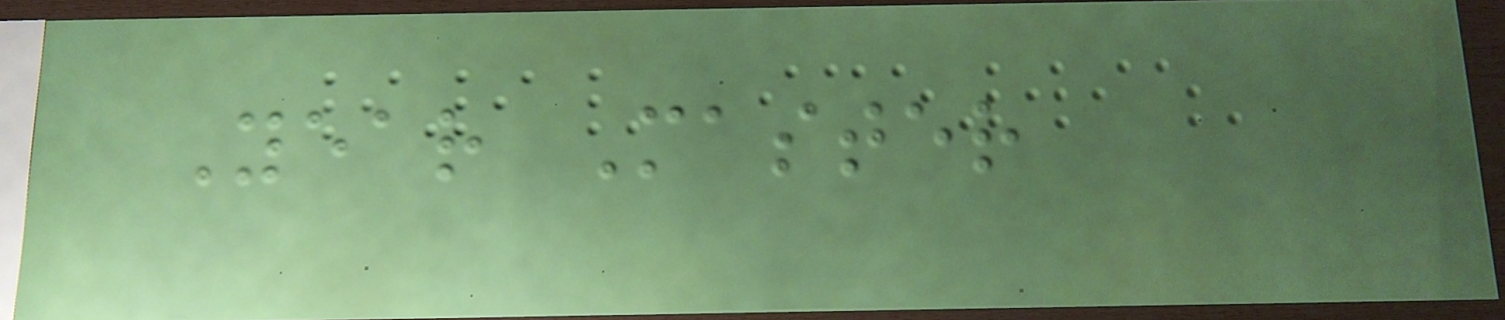Year Master
